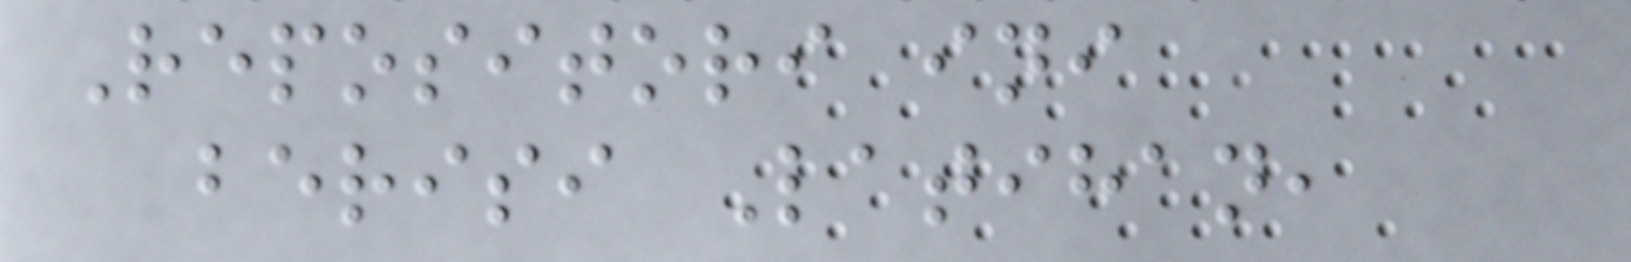Repositori ini
berisi Latihan,
